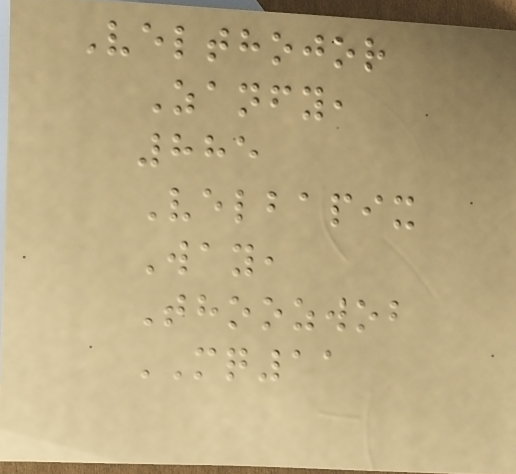Velthojor
Zanfy,
885
Velbapix
Way,
Thoozwob
MQ11
